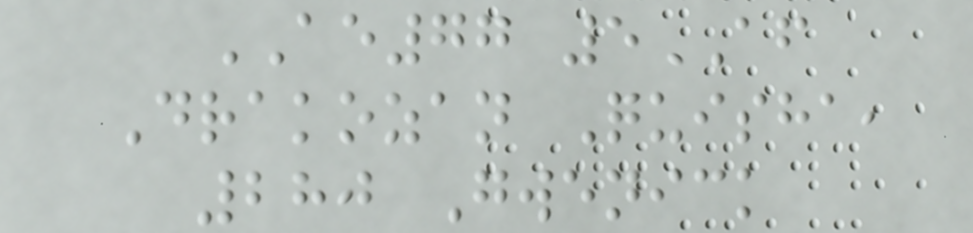AE77 5AF
Drakozan Quisha,
280 Gwenick
